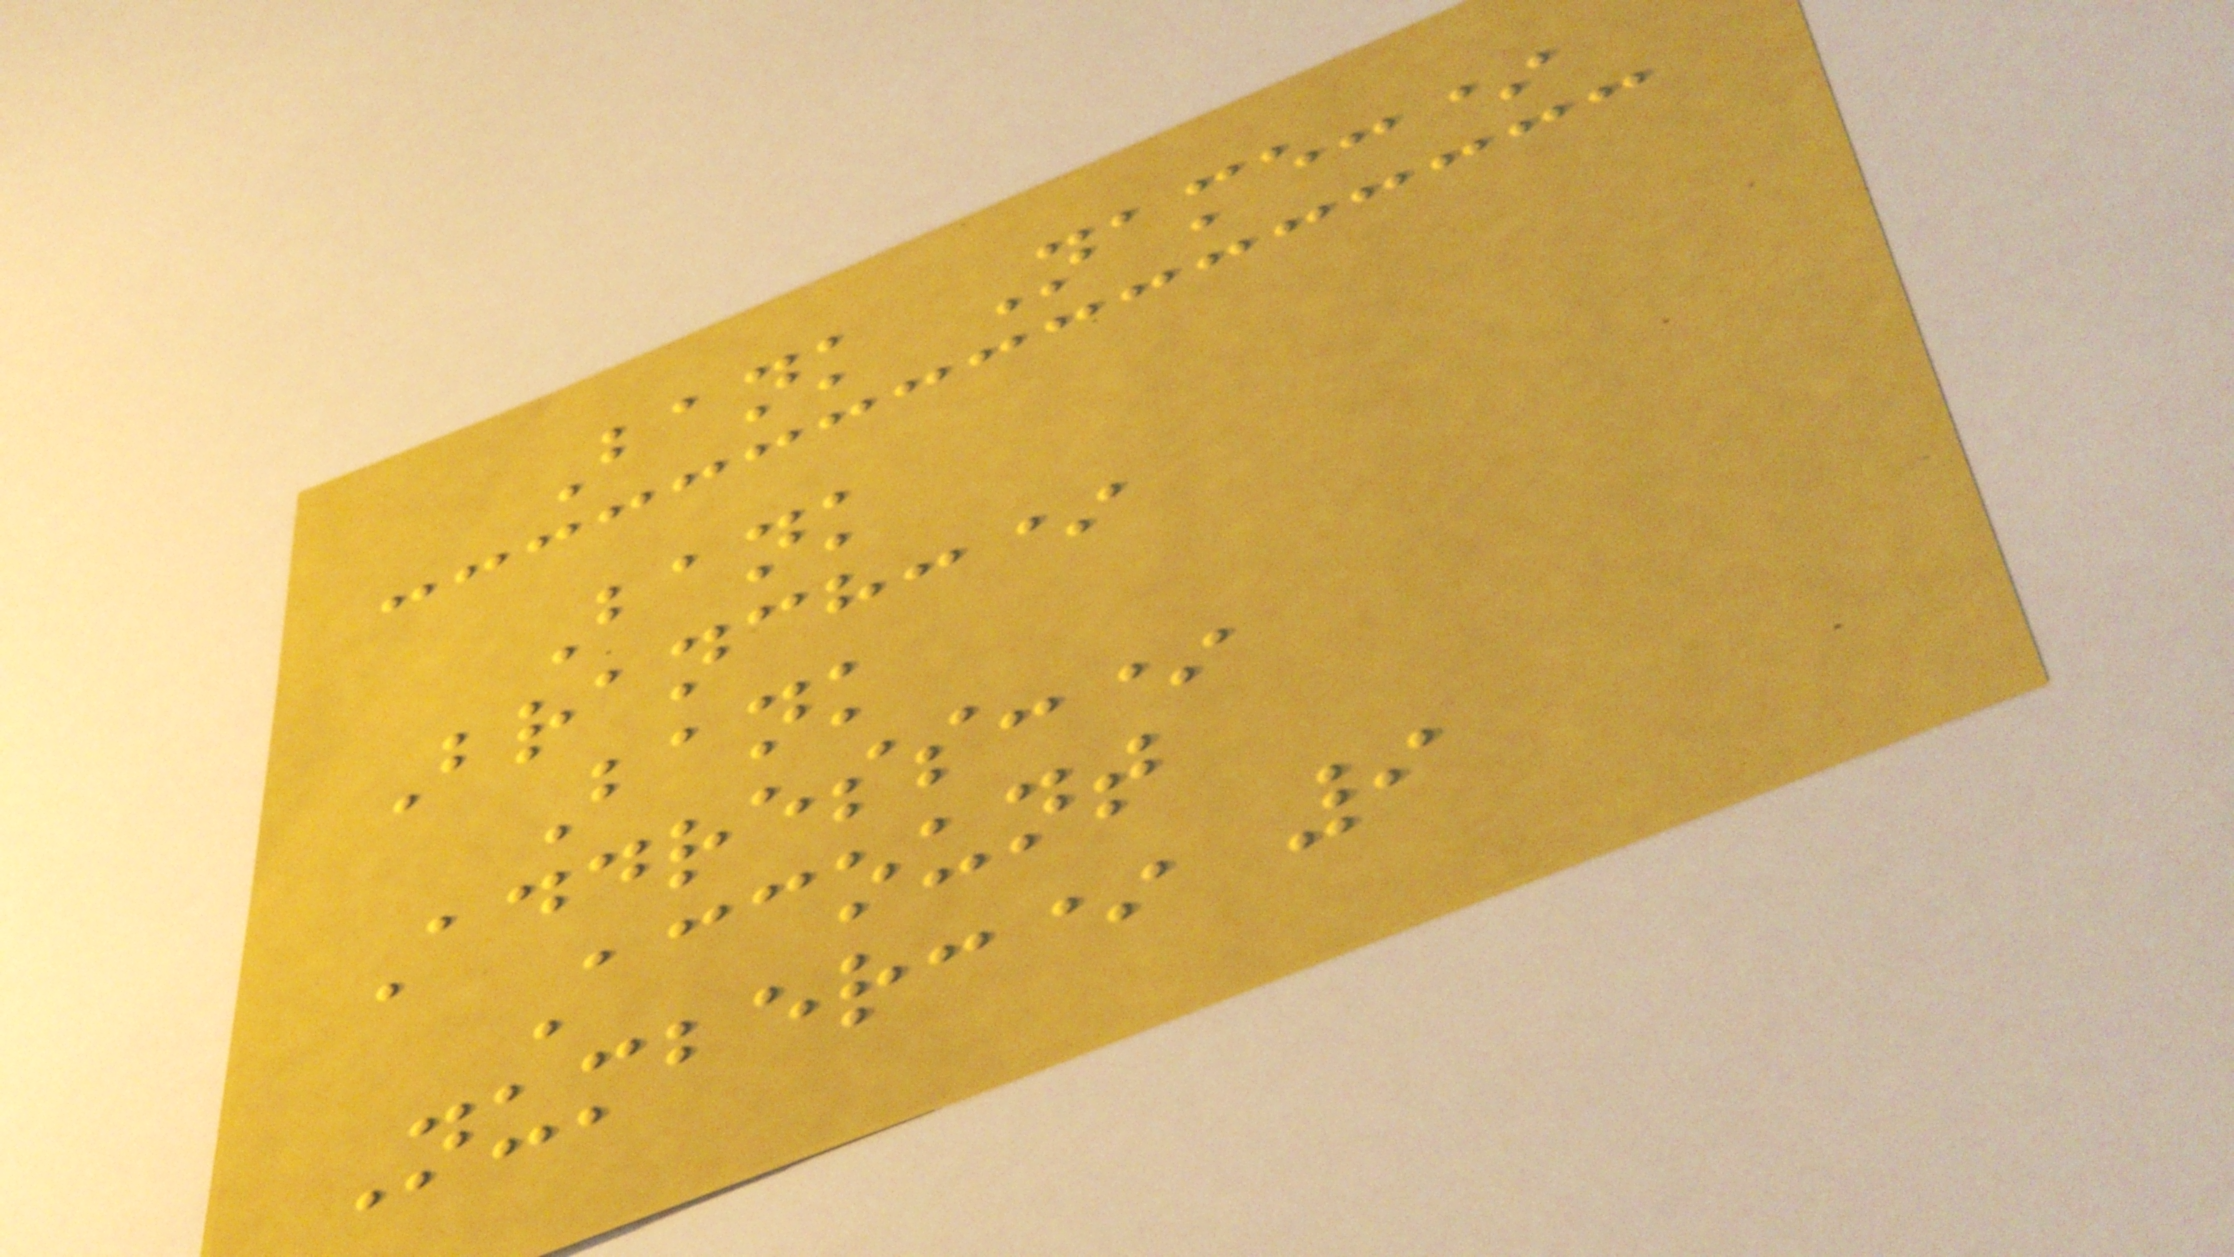Bank Name:*
Bank
Branch:*
Bank
Address:*
Account
Number:* 9
